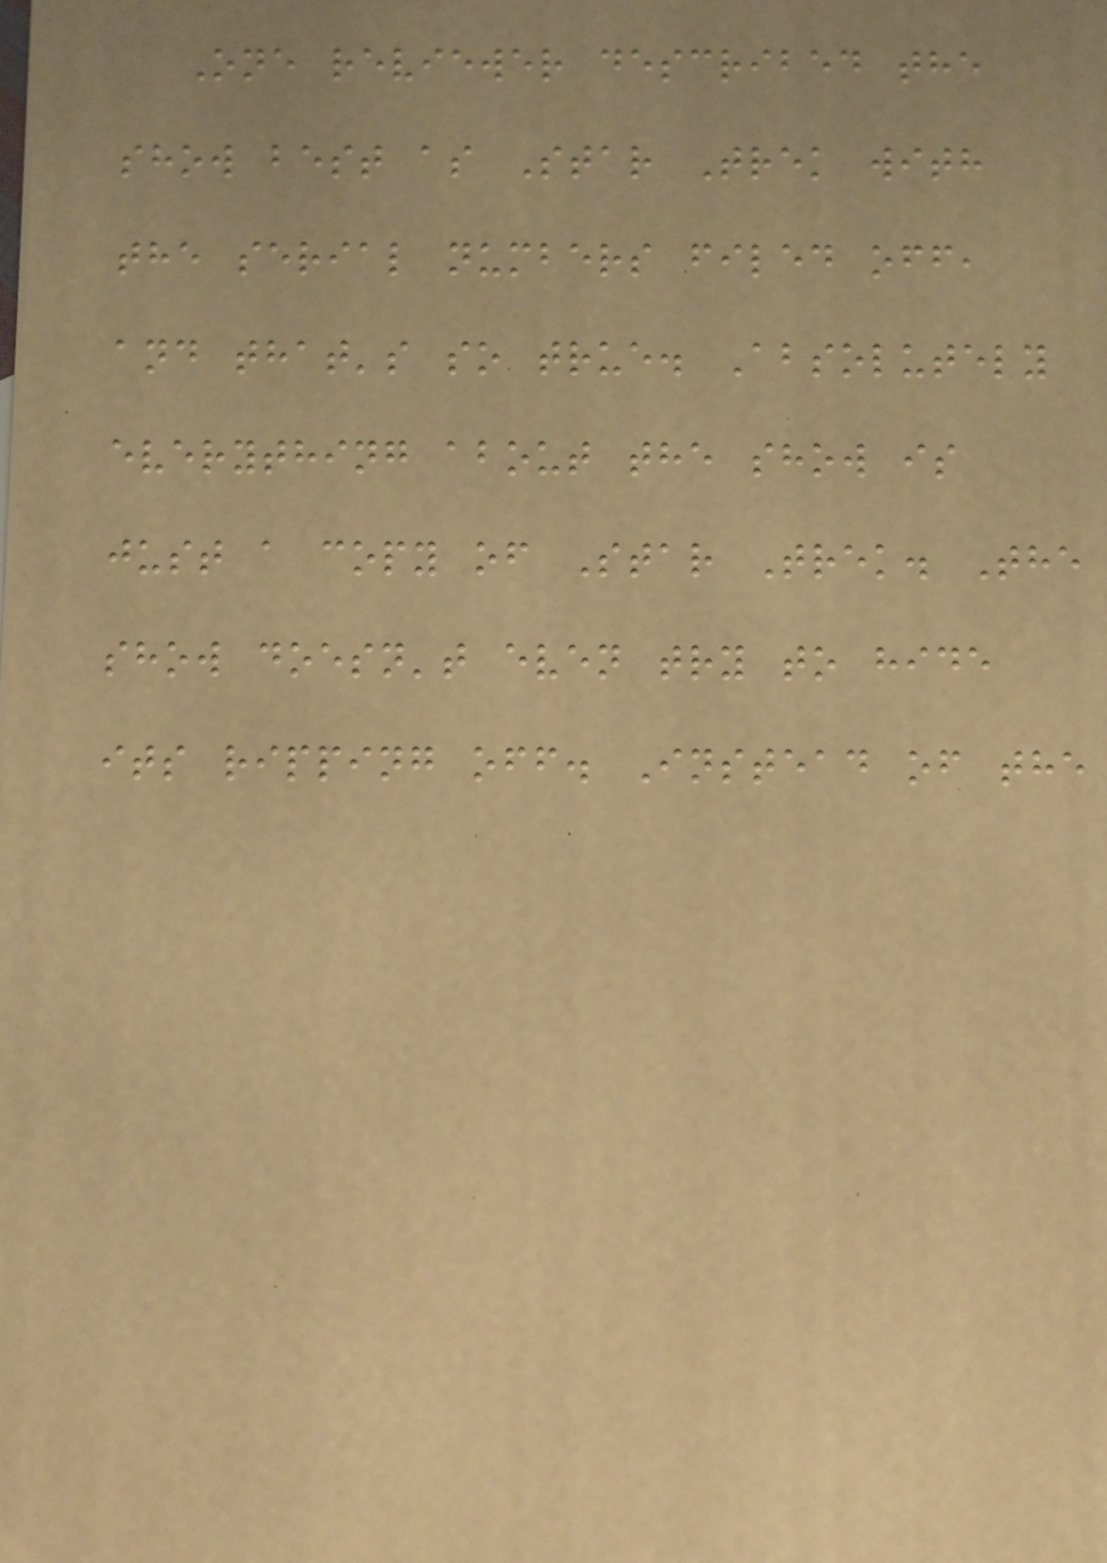One reviewer described the
show best as Star Trek with
the serial numbers filed off,
and that's so true. Absolutely
everything about the show is
just a copy of Star Trek. The
show doesn't even try to hide
its ripping off. Instead of the
